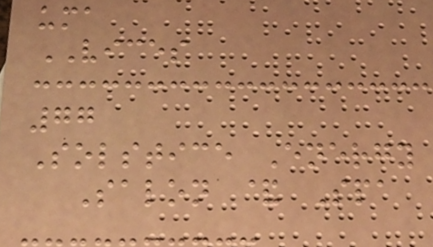uma
VICES
77
Solstice Energy
Salon & Spa
